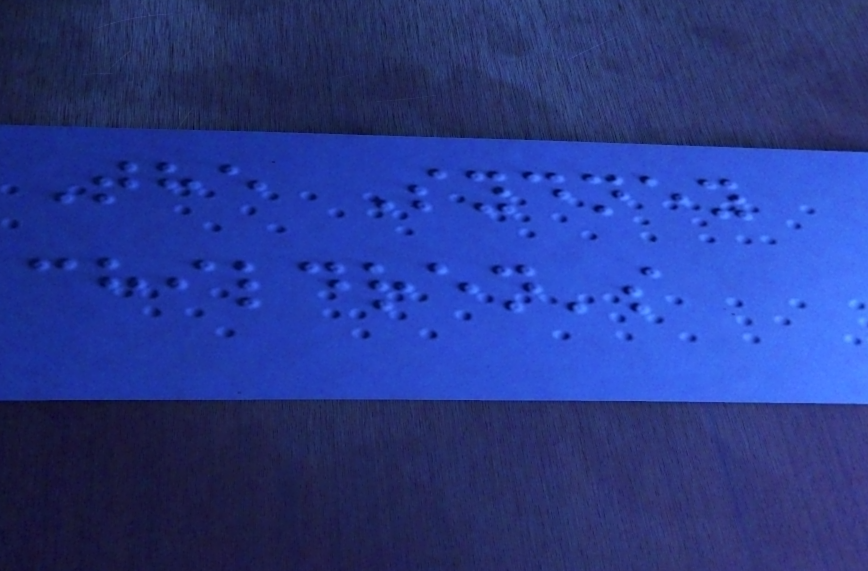The Sydney
children's
